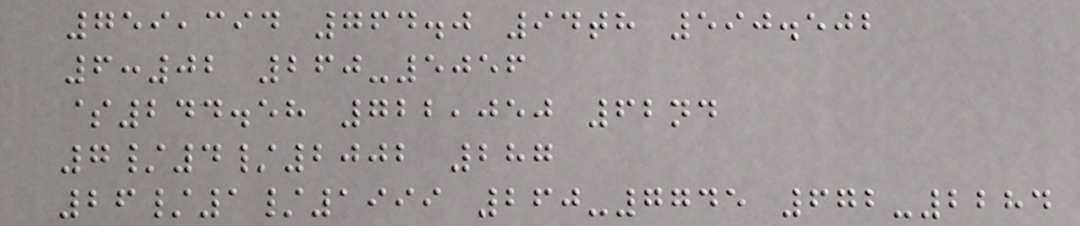759,394 764.0 94th 590.502
6:02 260-5056
$244.58 722,050 62nd
7/4/2002 287
26/1/1999 260-7745 672-2284
